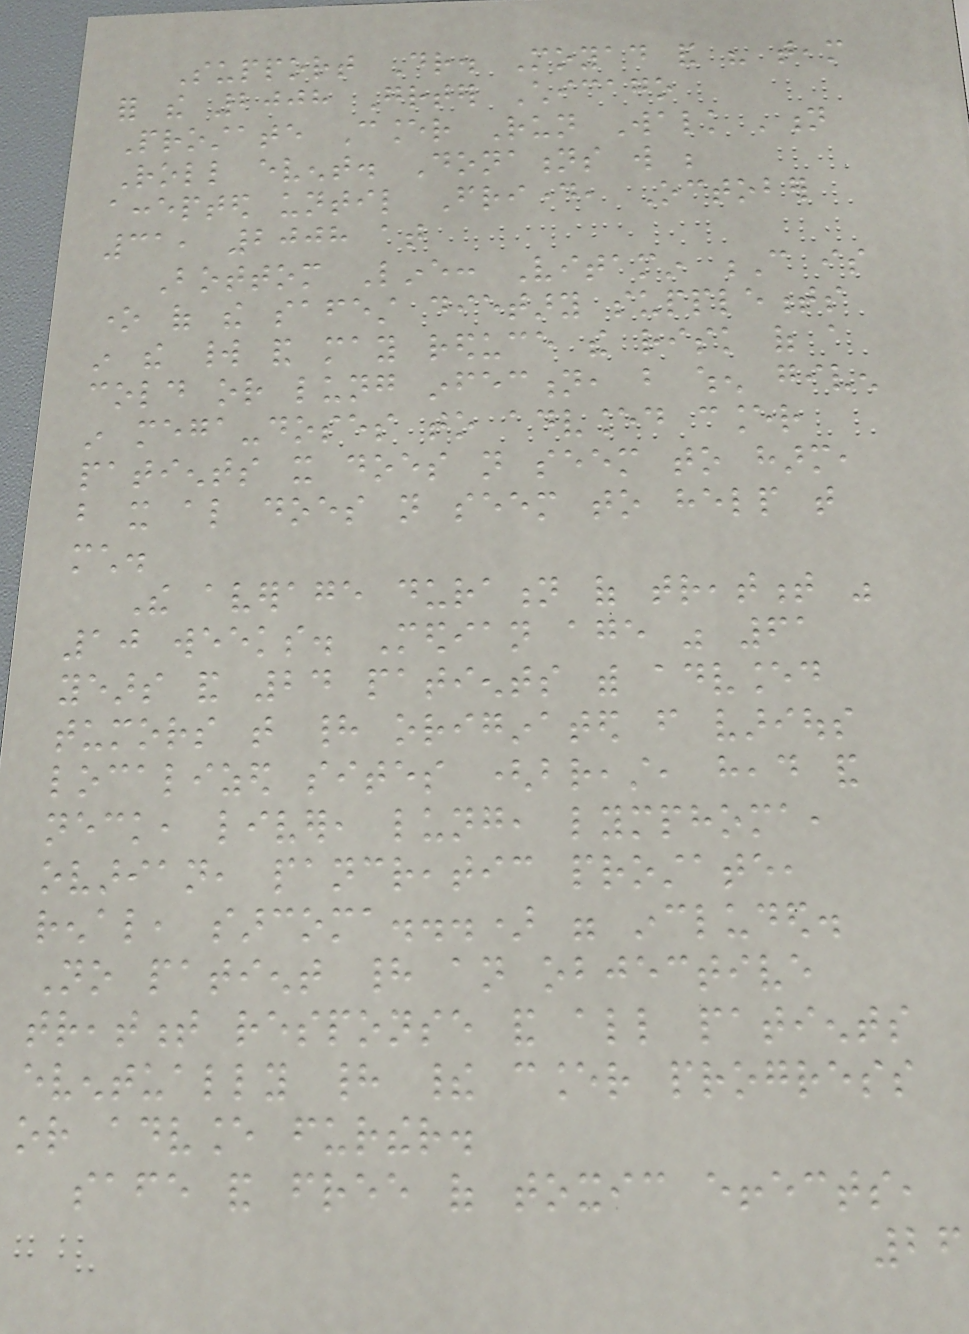Support Dr. Moyad and his team
for the 2008 Greater Chicago
Prostate Cancer Run Walk 'n
Roll event. Donations will be
accepted until Friday, October
31, 2008 at
Bottom Line: Vitamin C is
one of the safest dietary supplements
in the world and may reduce the risk of a
cold or lung infection, but when given
in mega-doses to advanced cancer
patients it does not seem to harm,
but it also does not seem to help that
much.
The average duration of treatment was
10 weeks. Median age was 61
years and 24 patients with advanced
tumors that had originated from various
localized sites (breast, head and
neck, liver, lung, lymphoma,
ovarian, pancreatic prostate,
renal, sarcoma...) were included.
No patient had an objective
treatment response and all patients
eventually had their cancer progress
or advance further.
safe and free of toxic effects,
26
